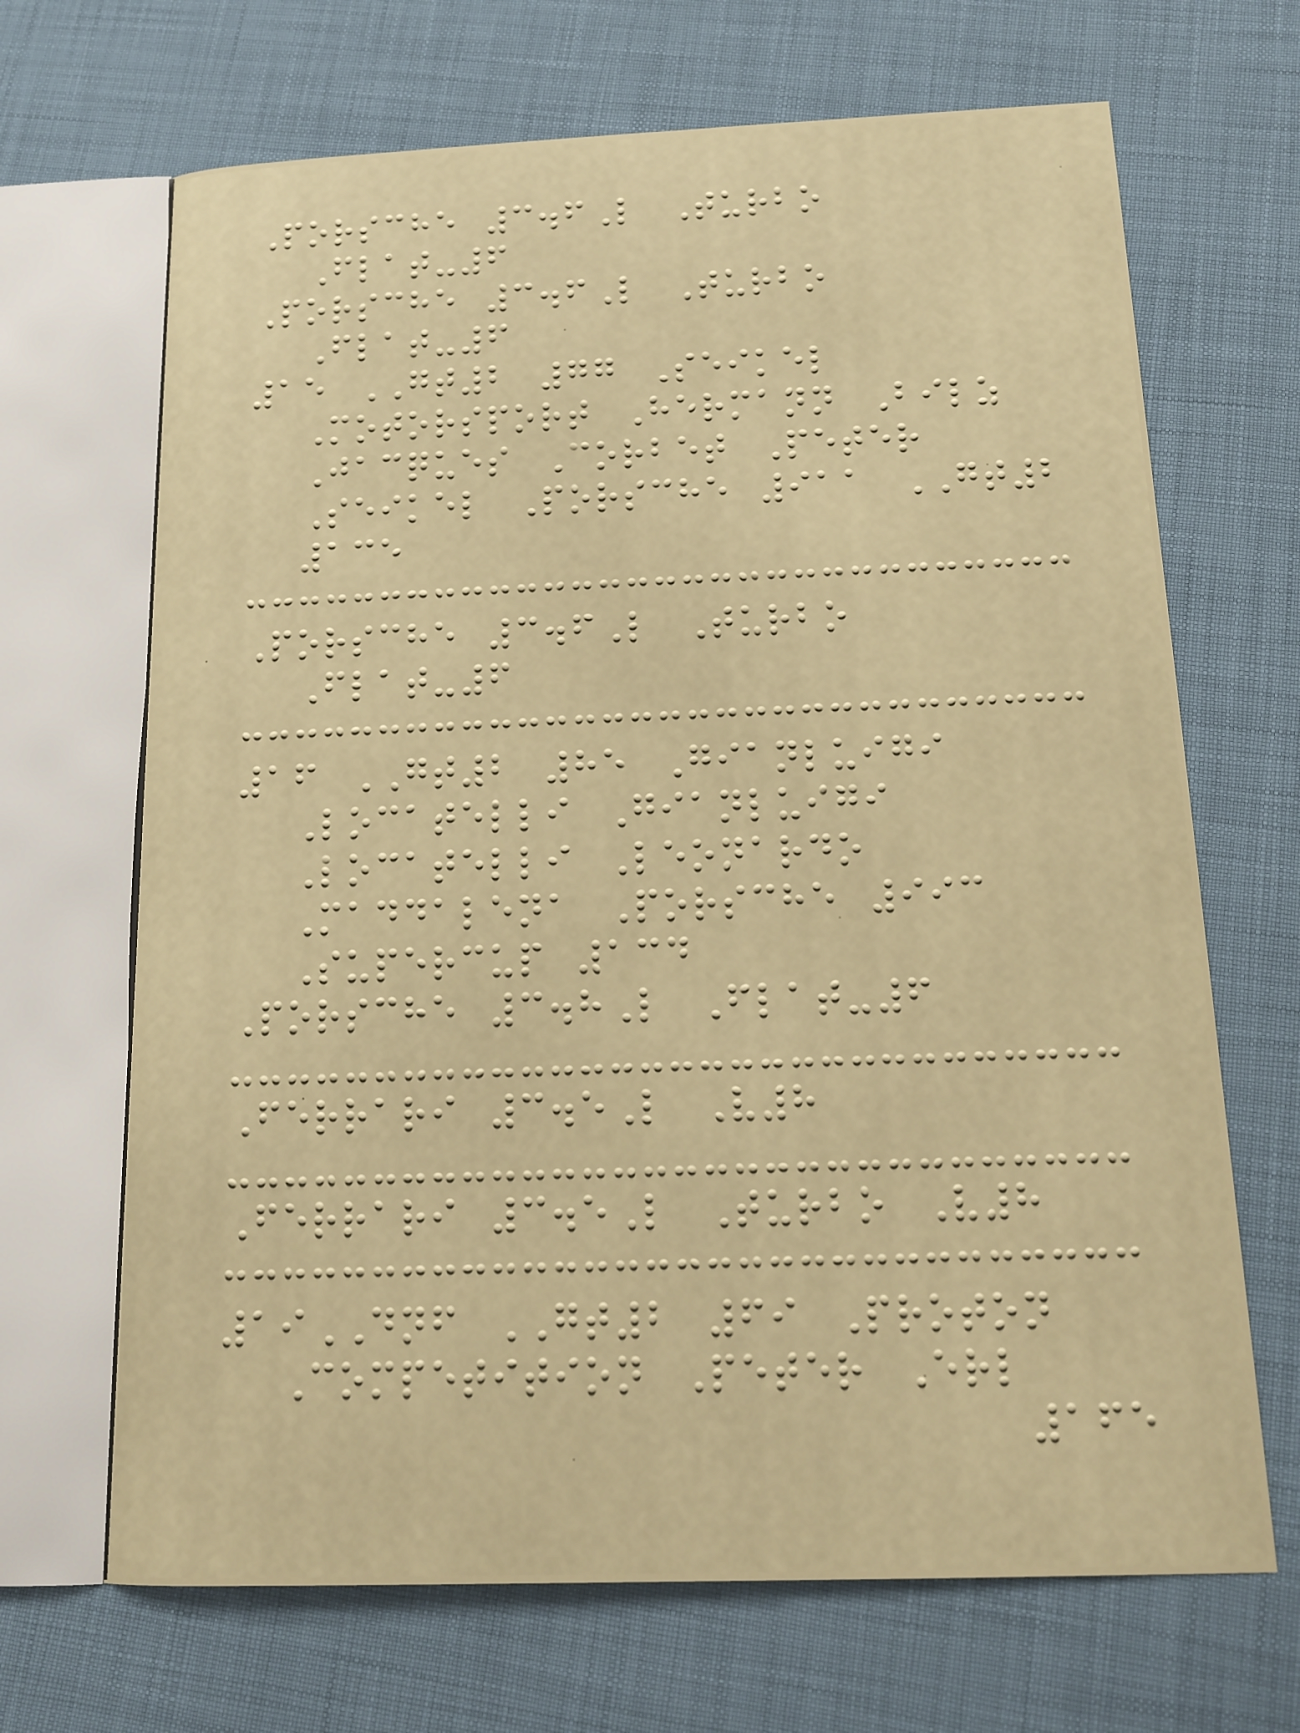Porsche 3.6L Turbo
Flat-6
Porsche 3.6L Turbo
Flat-6
15 GT2 77 Seikel
Motorsport Hermann Bilz
Jacques Corbet Peter
Seikel Porsche 911 GT2
135
Porsche 3.6L Turbo
Flat-6
16 GT2 85 Gianluigi
Locatelli Gianluigi
Locatelli Leonardo
Maddalena Porsche 993
Supercup 134
Porsche 3.8L Flat-6
Ferrari 3.5L V8
Ferrari 3.5L Turbo V8
19DNF GT2 69 Proton
Competition Peter Erl
165
